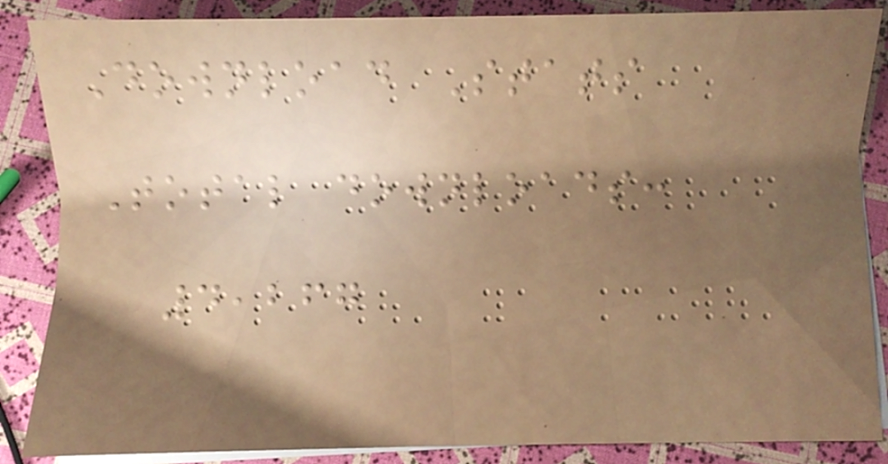Download Stats
Total downloads:
4,267
